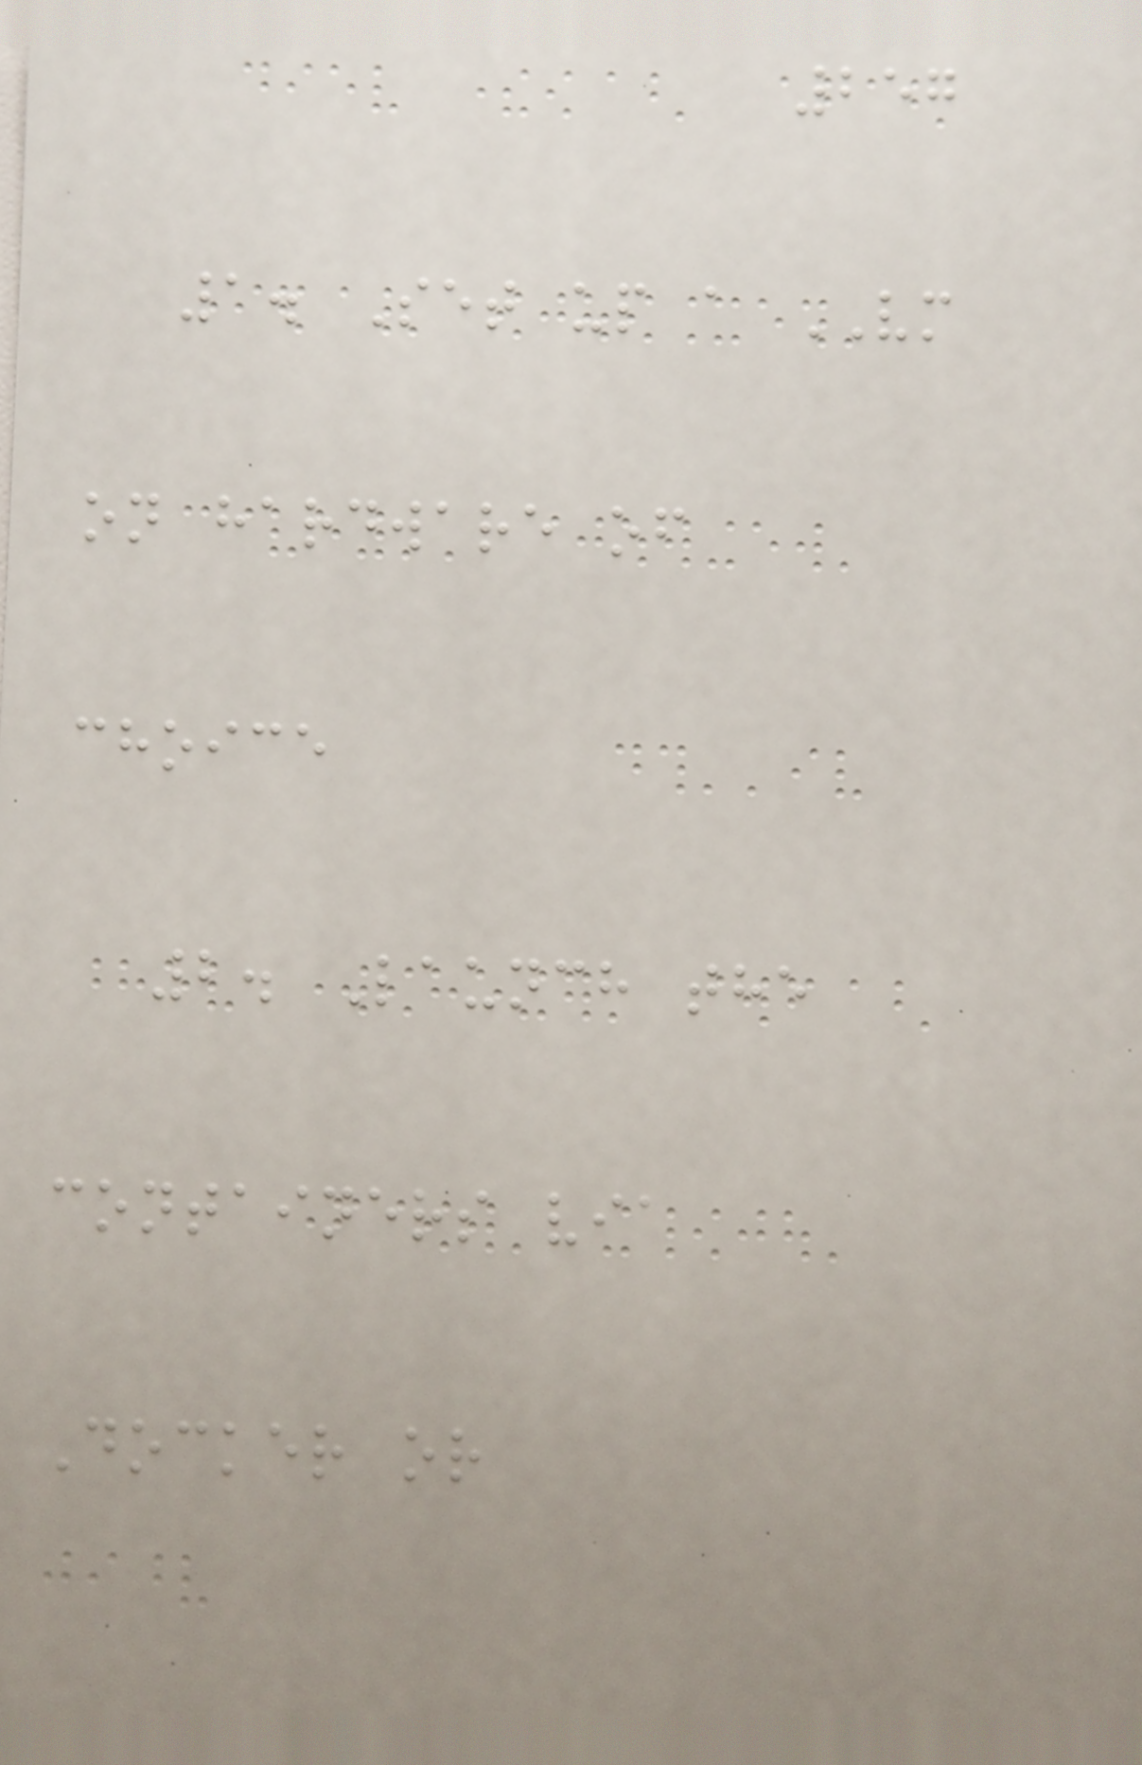257
1. Set up a VM
on hardware of
choice
2. Launch the
containers via
Docker or
